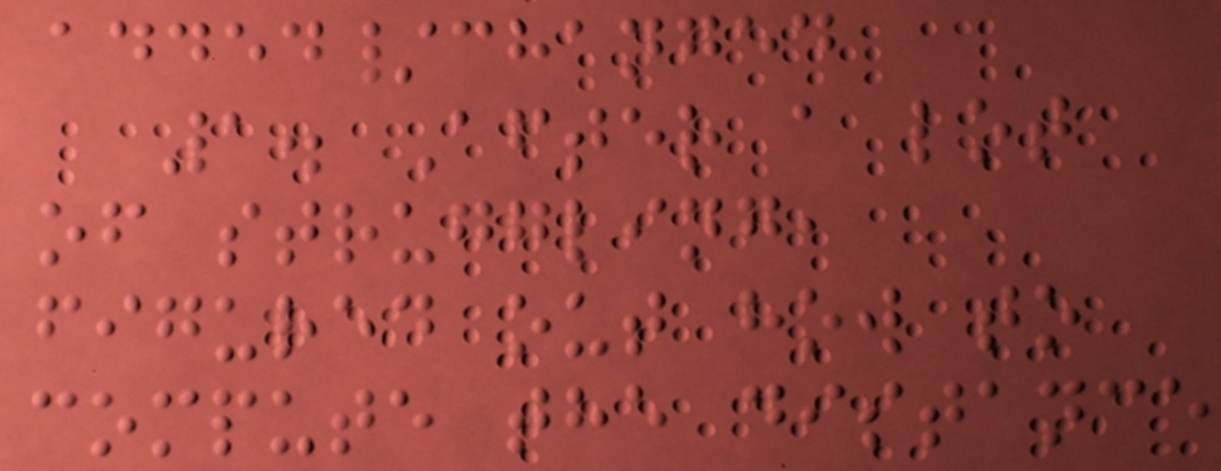added/changed
1. After a lot
of struggling,
figured out how to
compute the distance
